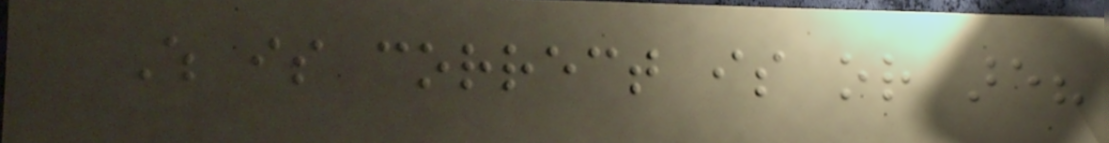Which is correct is or are?
